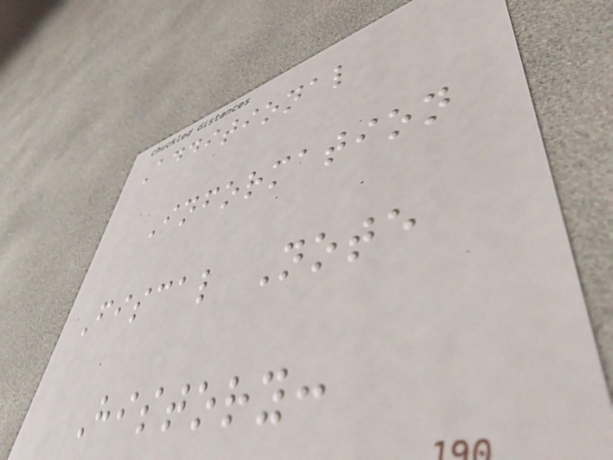Additional
Information
Fiscal Note
History:
